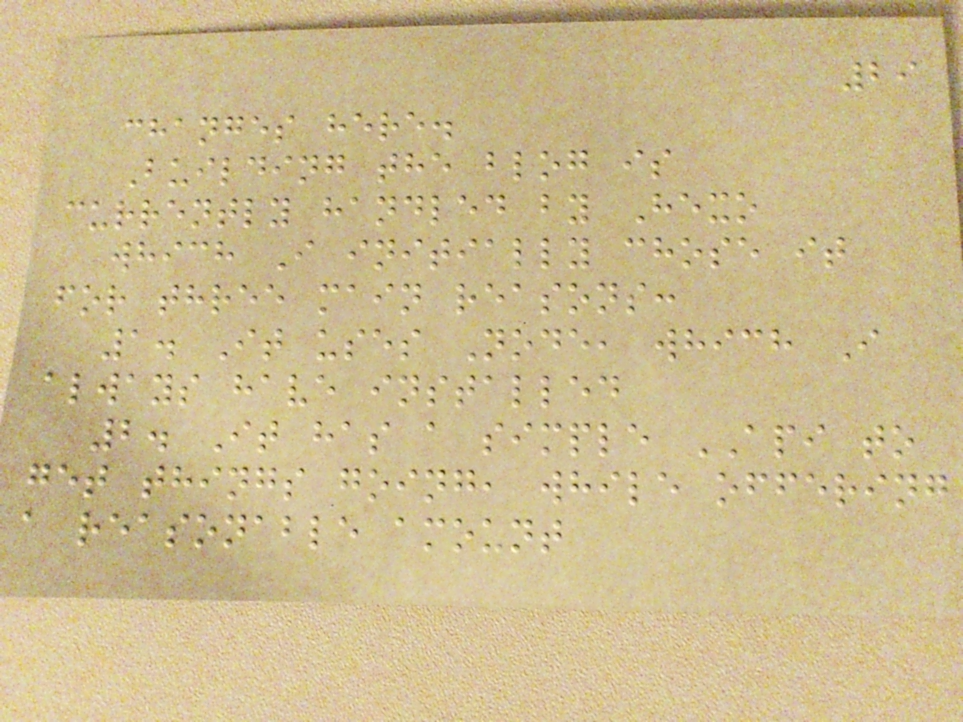29
changes here.
Building the blog is
currently handled by Hexo
which I initially chose it
for three main reasons:
1. It uses Node, which I
always have installed
2. It has a simple API to
get things going, while offering
a reasonable amount
